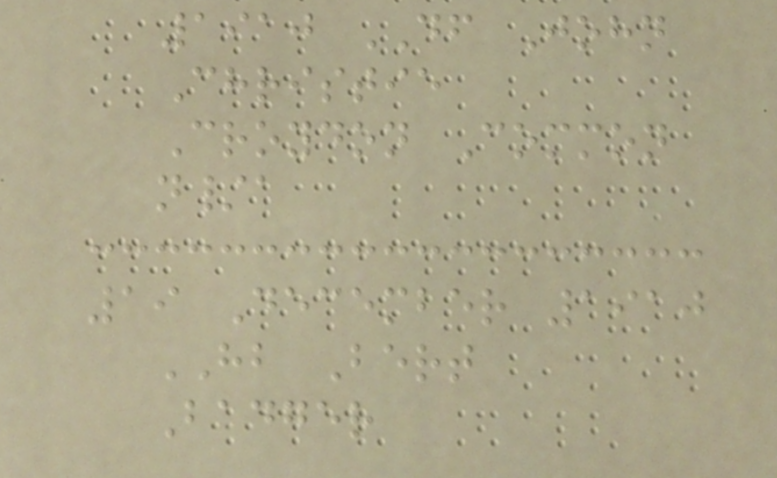1910 DF John
Christie
Croydon Common
n/a
19 December 1910
HB Bert
Badger
